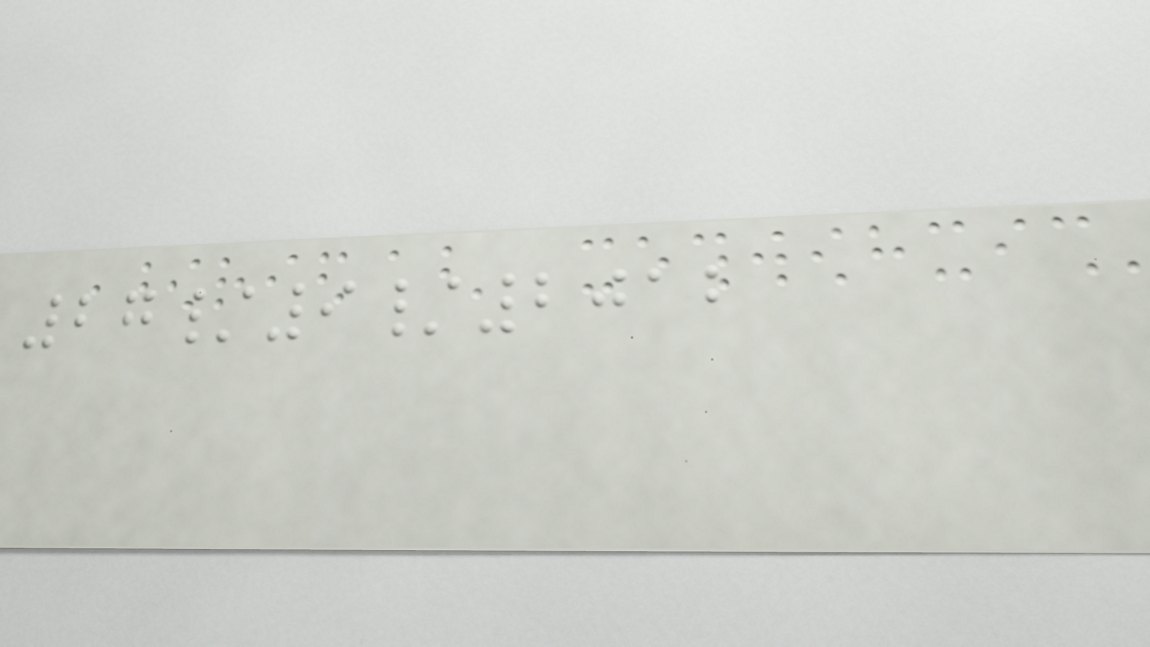27/9/2012
